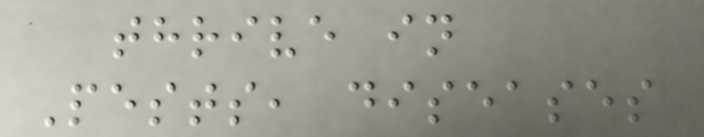thrive in
Pests, diseases
